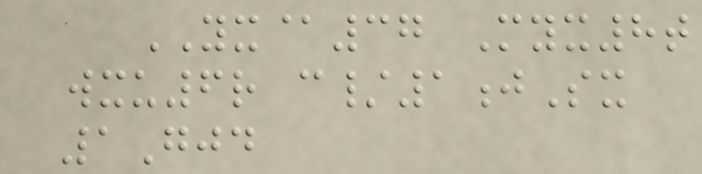YX@37 Myx8t
wxu6r c/1jSx
1Gjd
